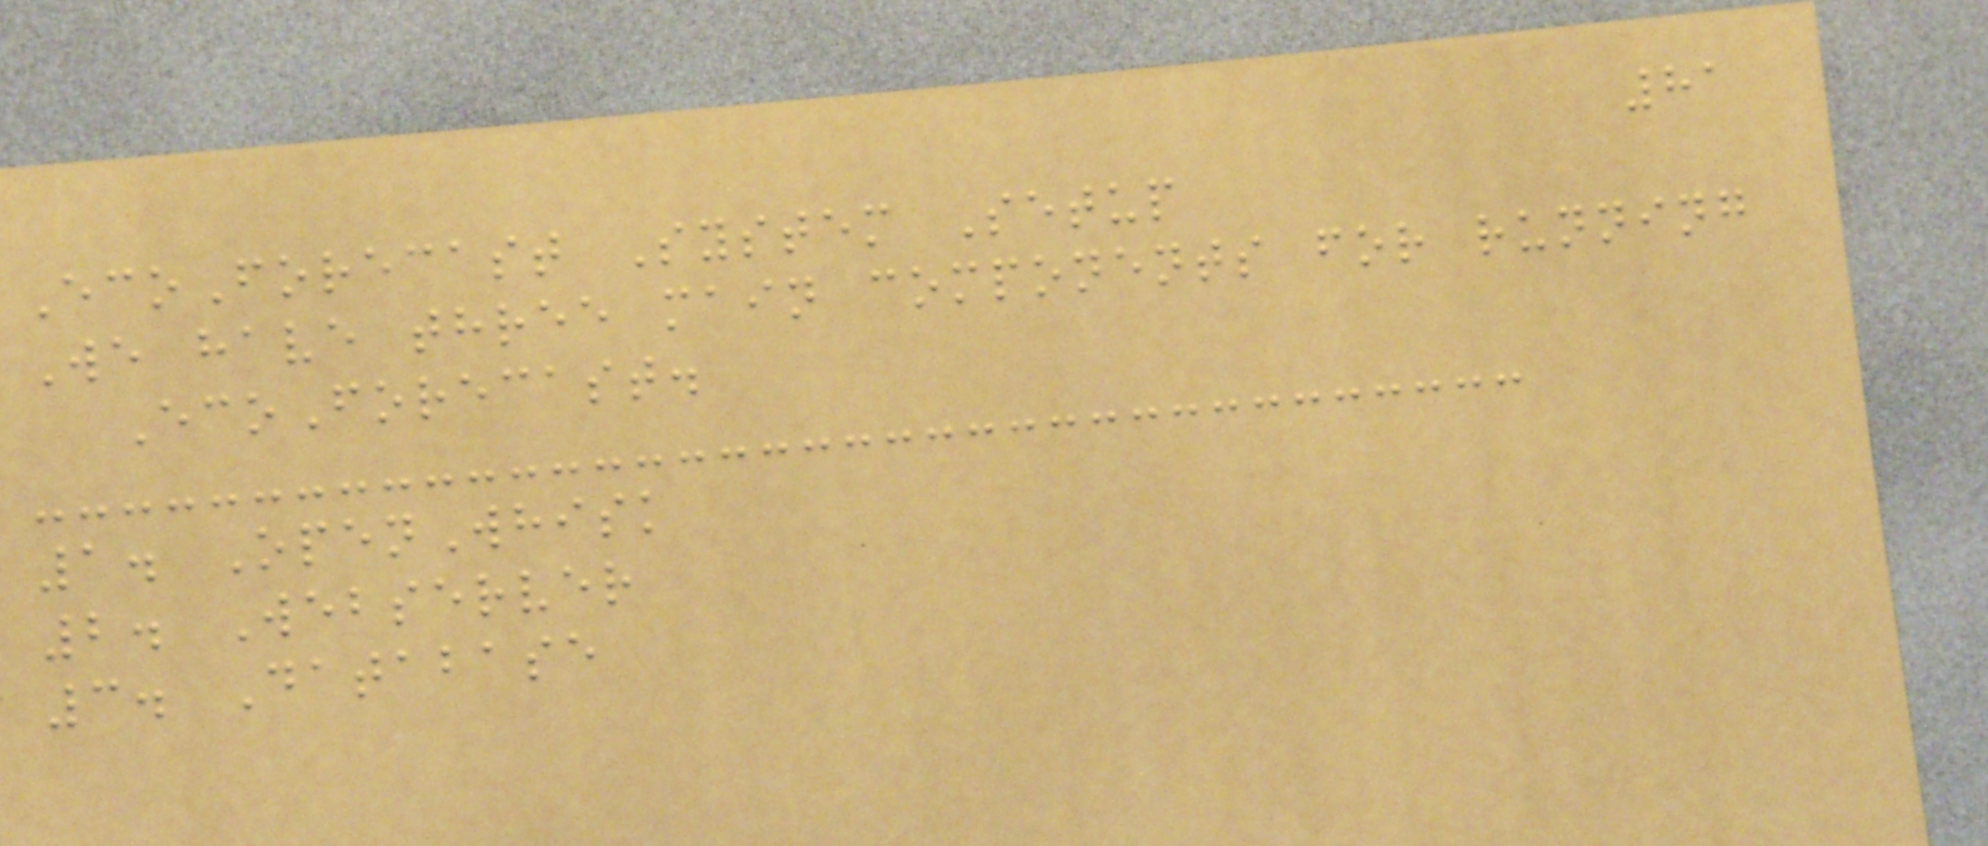81
EcoForecast System Setup
We have three main components for running
EcoForecast.
1. OpenWhisk
2. Webserver
3. Database
